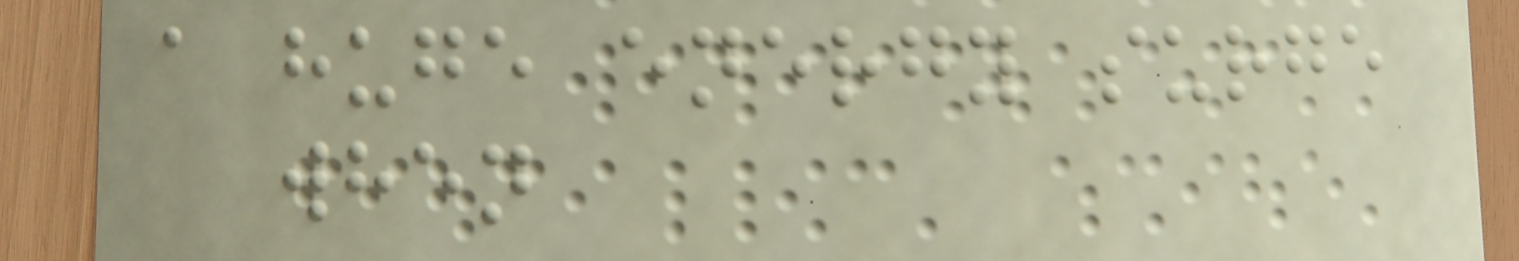a huge energy surge
when
